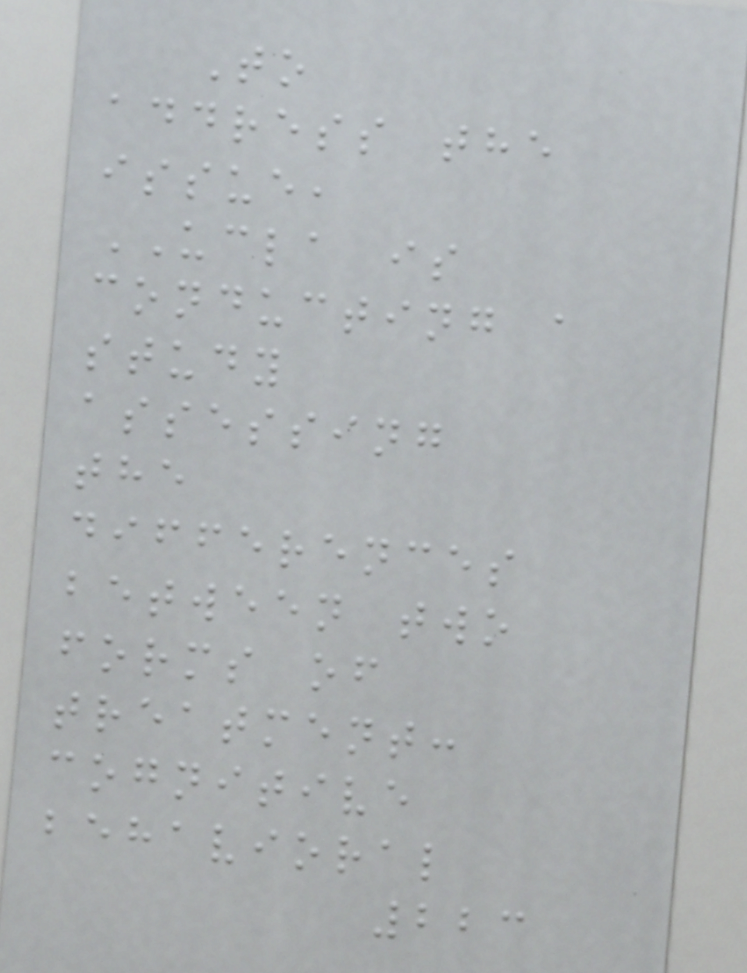To
address the
issue,
UCLA is
conducting a
study
assessing
the
differences
between two
forms of
treatment:
cognitive
behavioral
223
